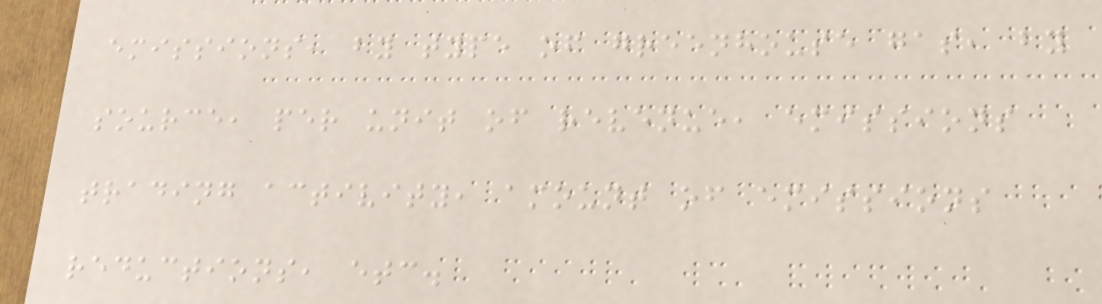emissions, by type of greenhouse gas, by
source, per unit of revenue, emissions
trading activity, amount of emissions
reductions, etc.
